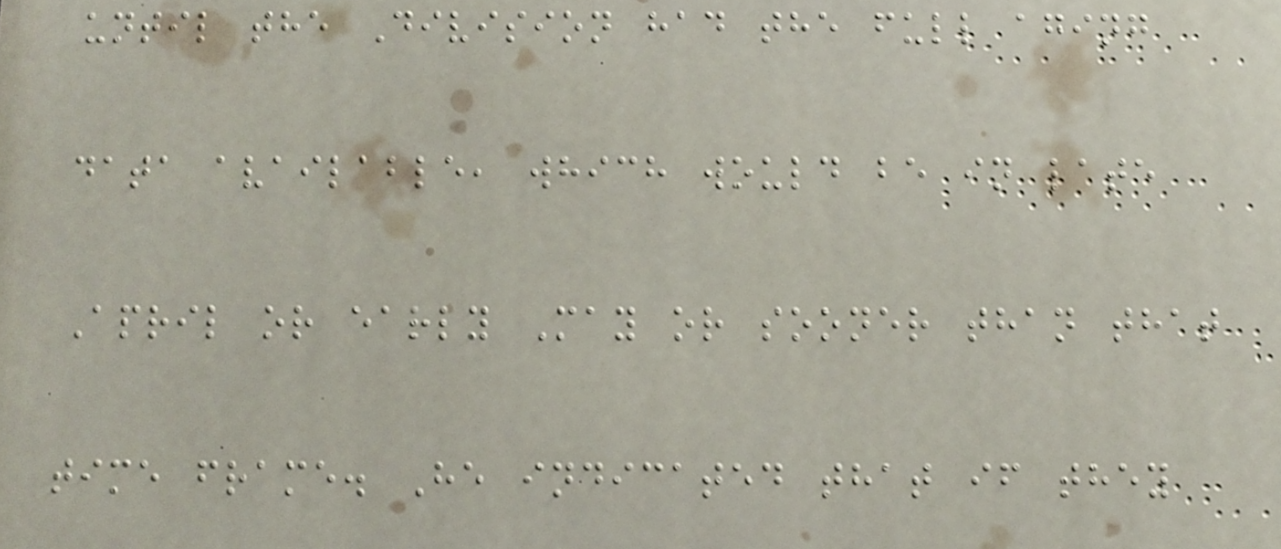until the Division had the full aging
data available, which would be in late
April or early May or sooner than that
time frame. He indicated that if they
